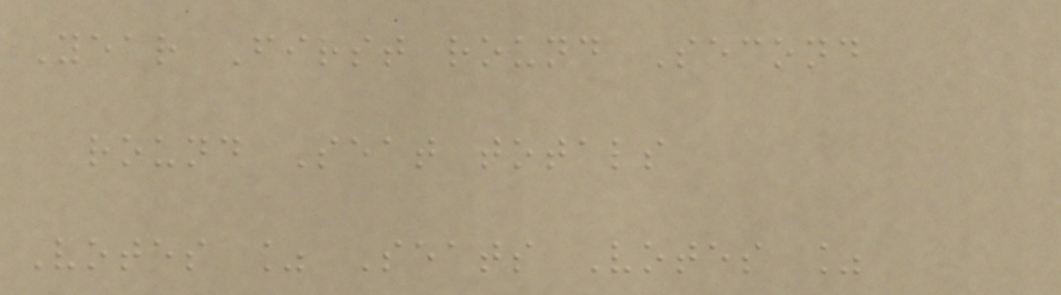Year First round Second
round Seat totals
Votes % Seats Votes %
